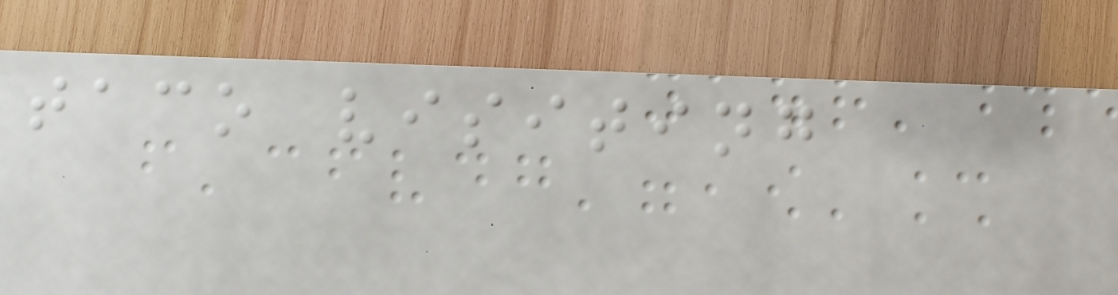taco visiting
